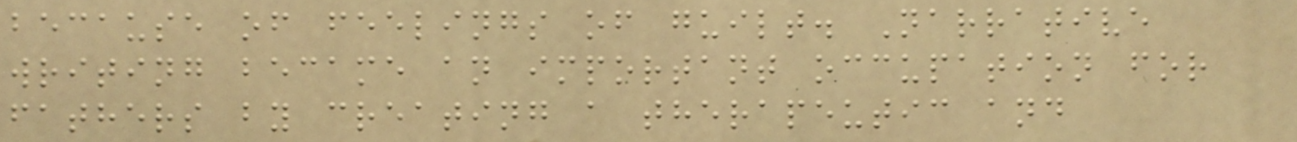because of feelings of guilt. Narrative
writing became an important occupation for
fathers by creating a therapeutic and
